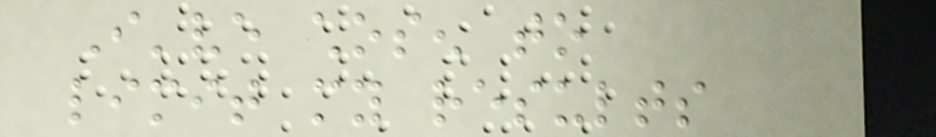I've chosen to
limit my results
